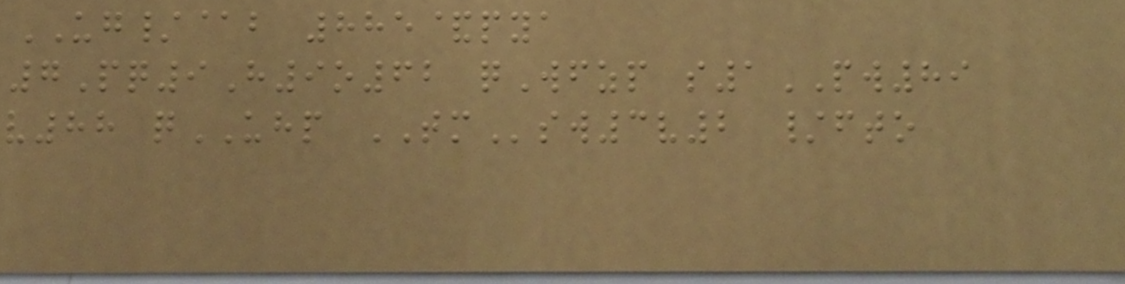UG/@b 885&pya
7Pq9H9o62 qWfzp s1PW89
v88 qUHP TMsw3v2 /fto
